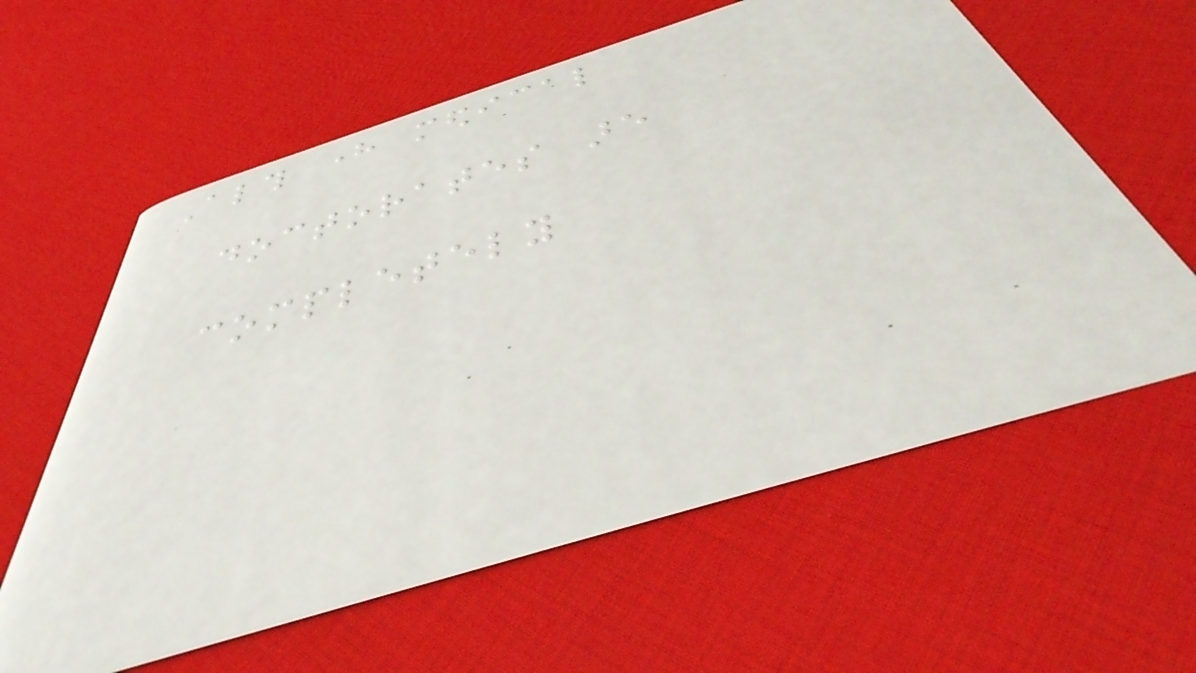Although here medical
doctorates are
completely
